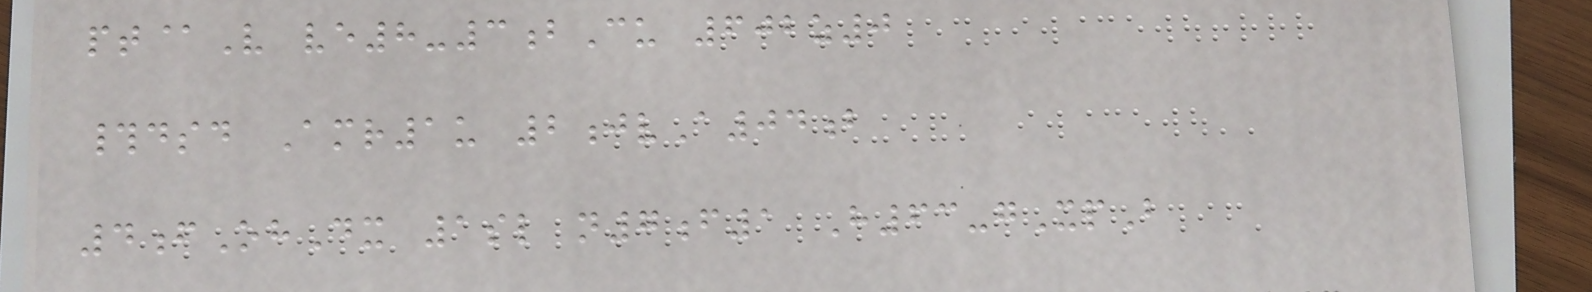pt@V ve8-3bCu 602z0
#dsd Amr1u 2jvA04b
4fOhDx 1sl n7f1 H63-gXpB
